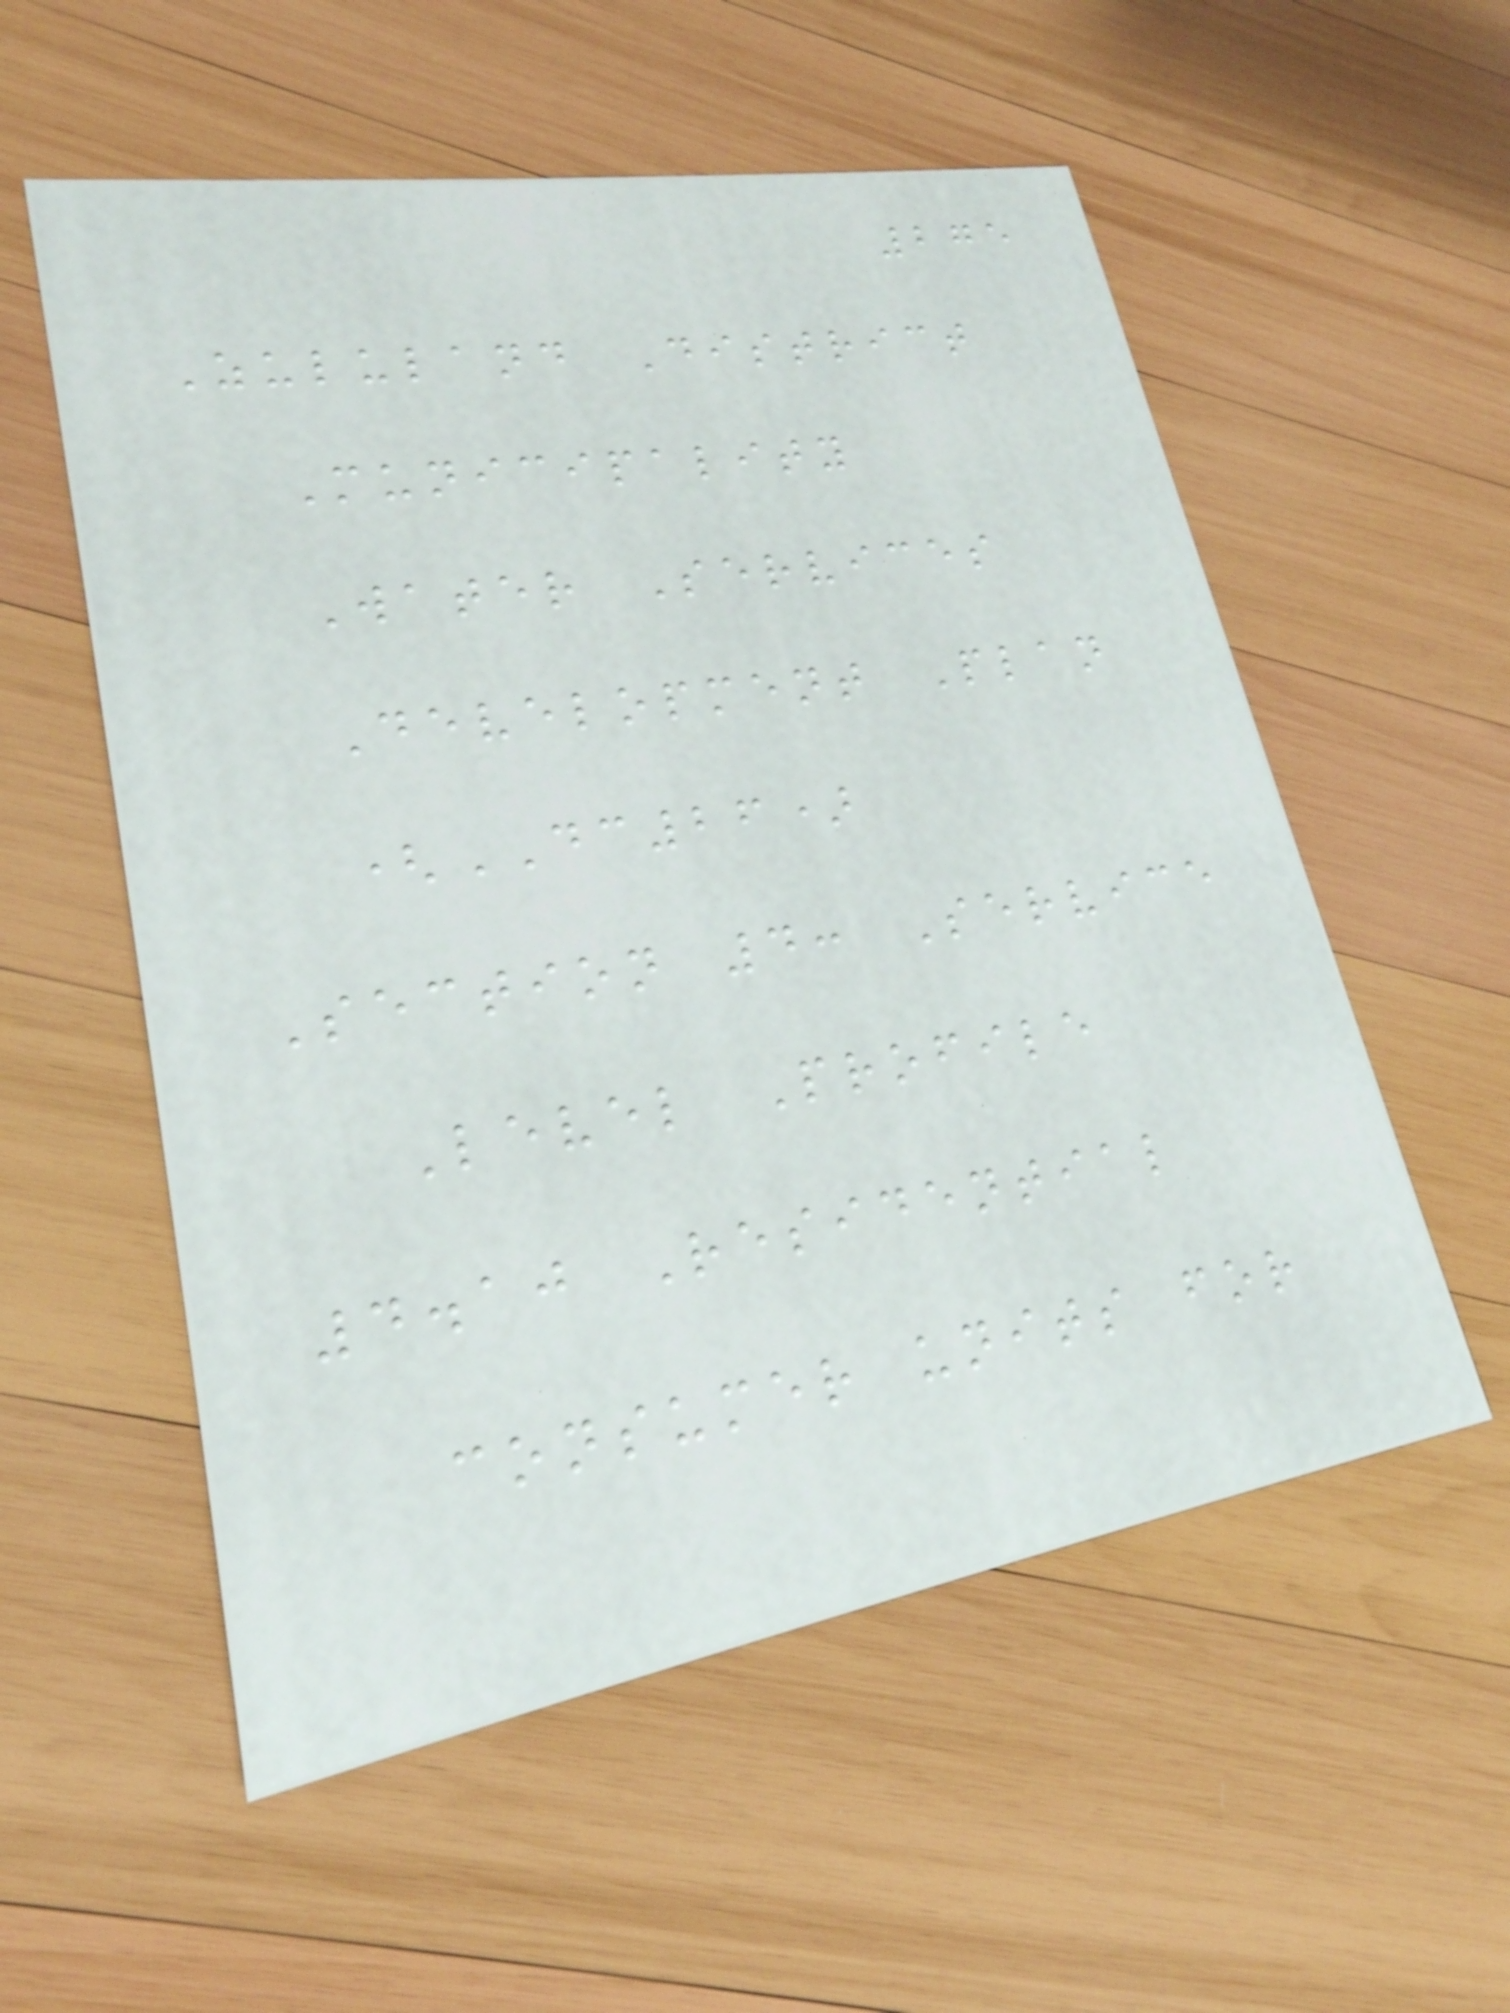275
Zululand District
Municipality
Water Services
Development Plan
(DC26)
Section 4: Service
Level Profile
4.10 Residential
consumer units for
